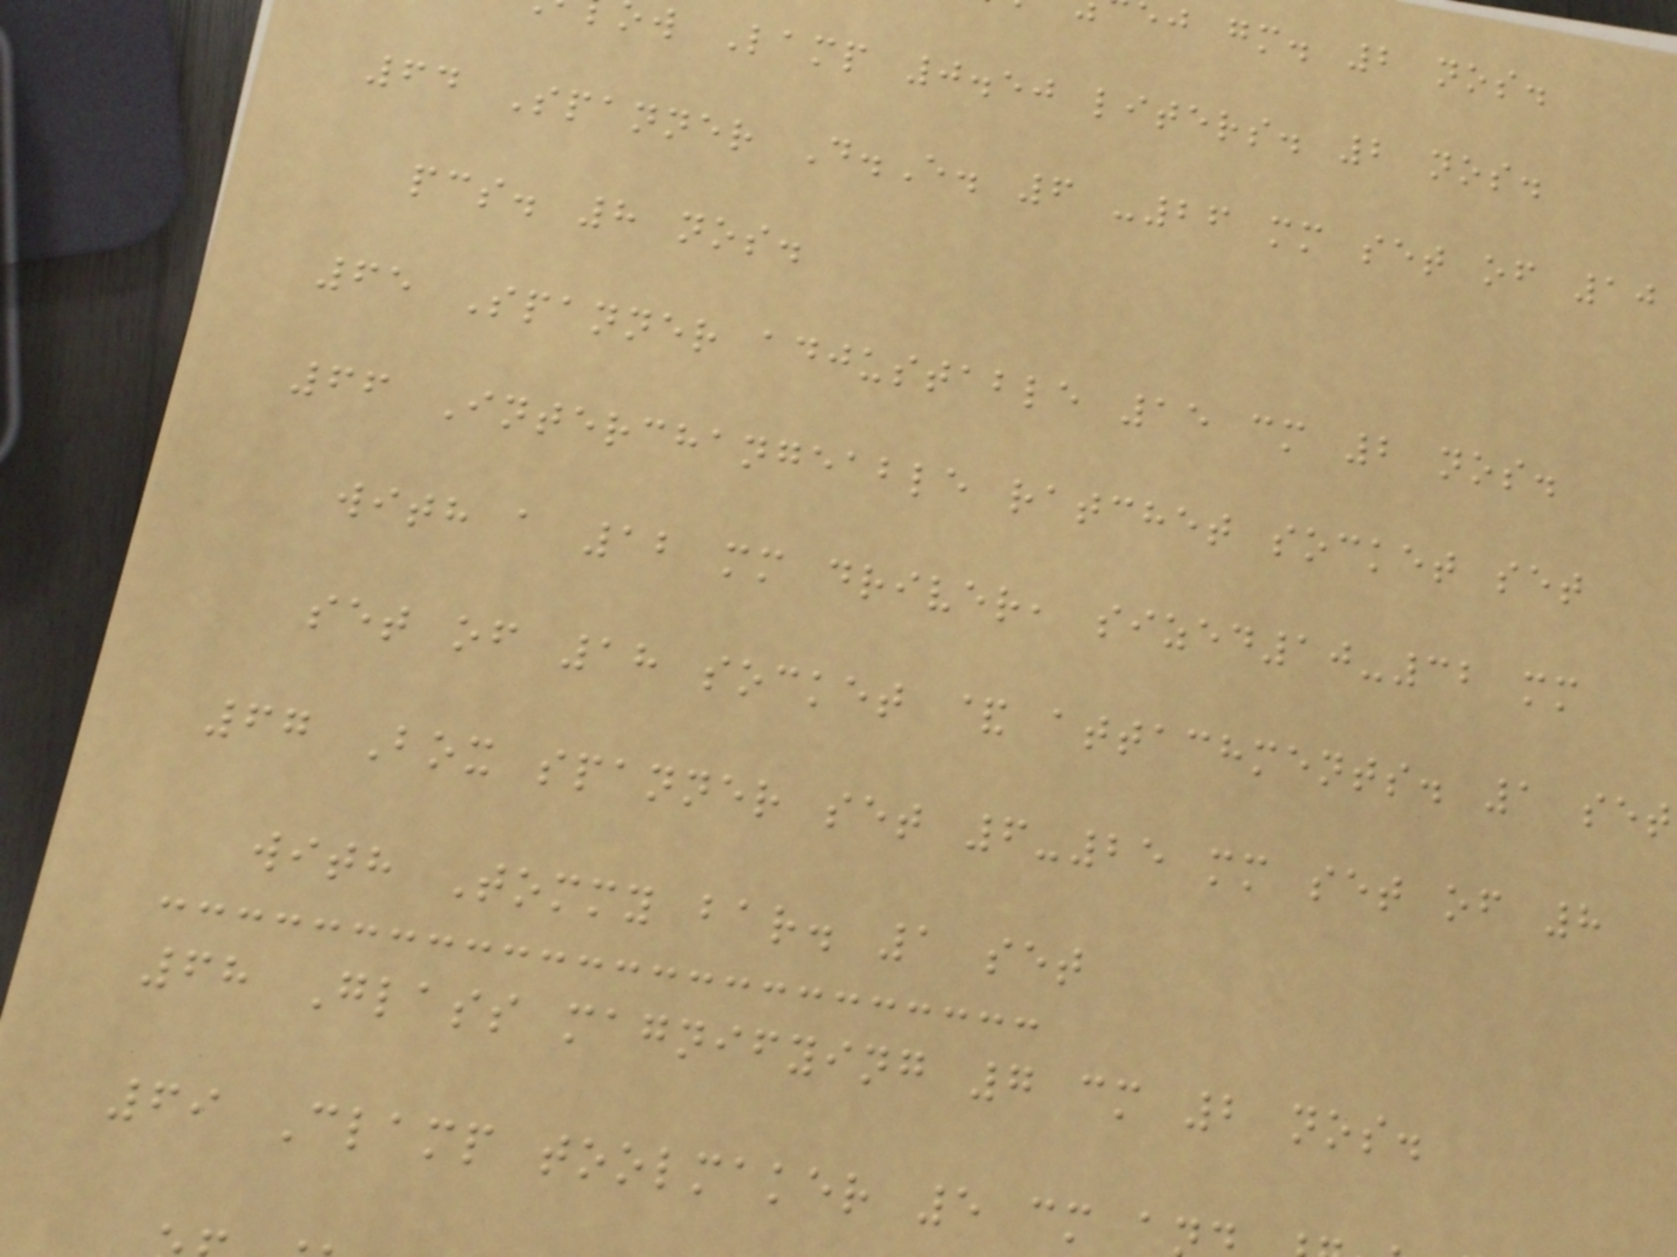ej gm. 2 nos.
w Lamp 0.50 liters. 2 nos.
64 Spanner D.E. 6 -26 mm set of 10
pcs. 8 nos.
65 Spanner adjustable 15 cm 2 nos.
66 Interchangeable ratchet socket set
with a 12 mm driver, sized10-32 mm
set of 18 socket & attachments. 1 set
67 Box spanner set 6-25 mm set of 8
with Tommy bar. 1 set
68 Glass magnifying 7 cm 2 nos.
69 Clamp toolmaker 5 cm a
